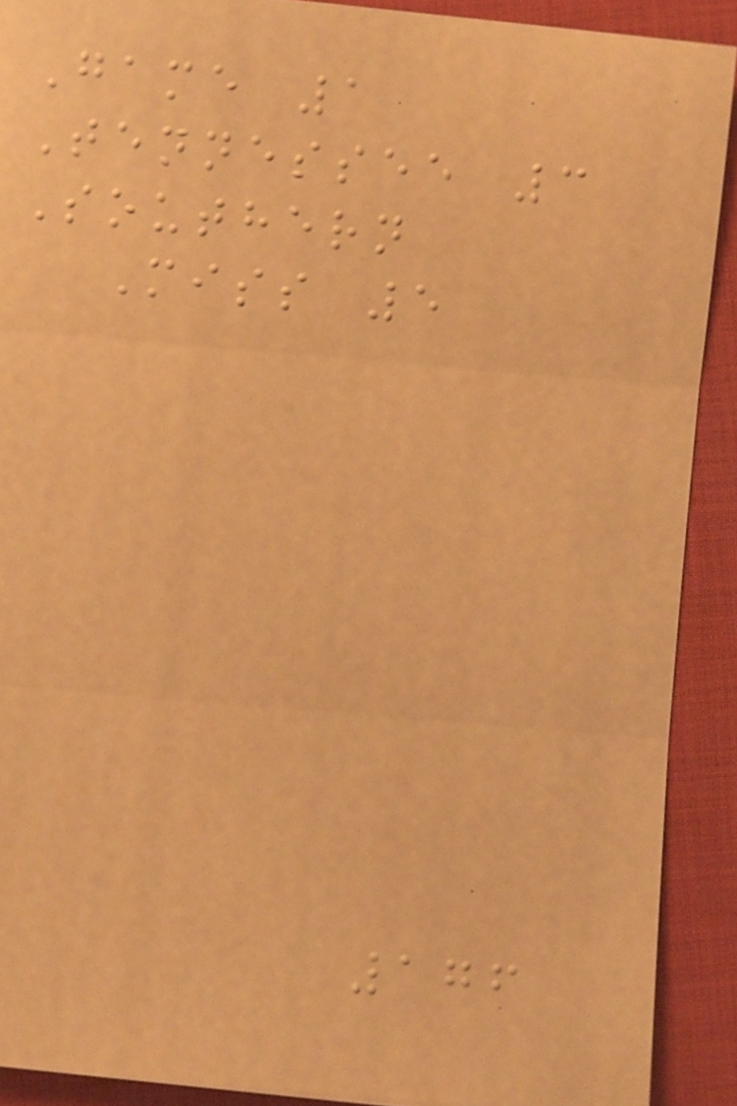Game 1
Tennessee 3
Southern
Miss 5
176
